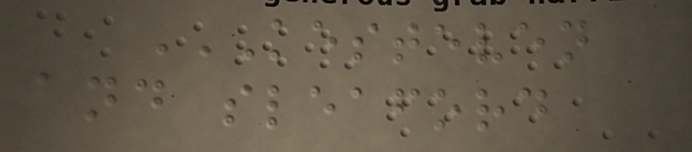KESTEVEN
AND SLEAFORD
